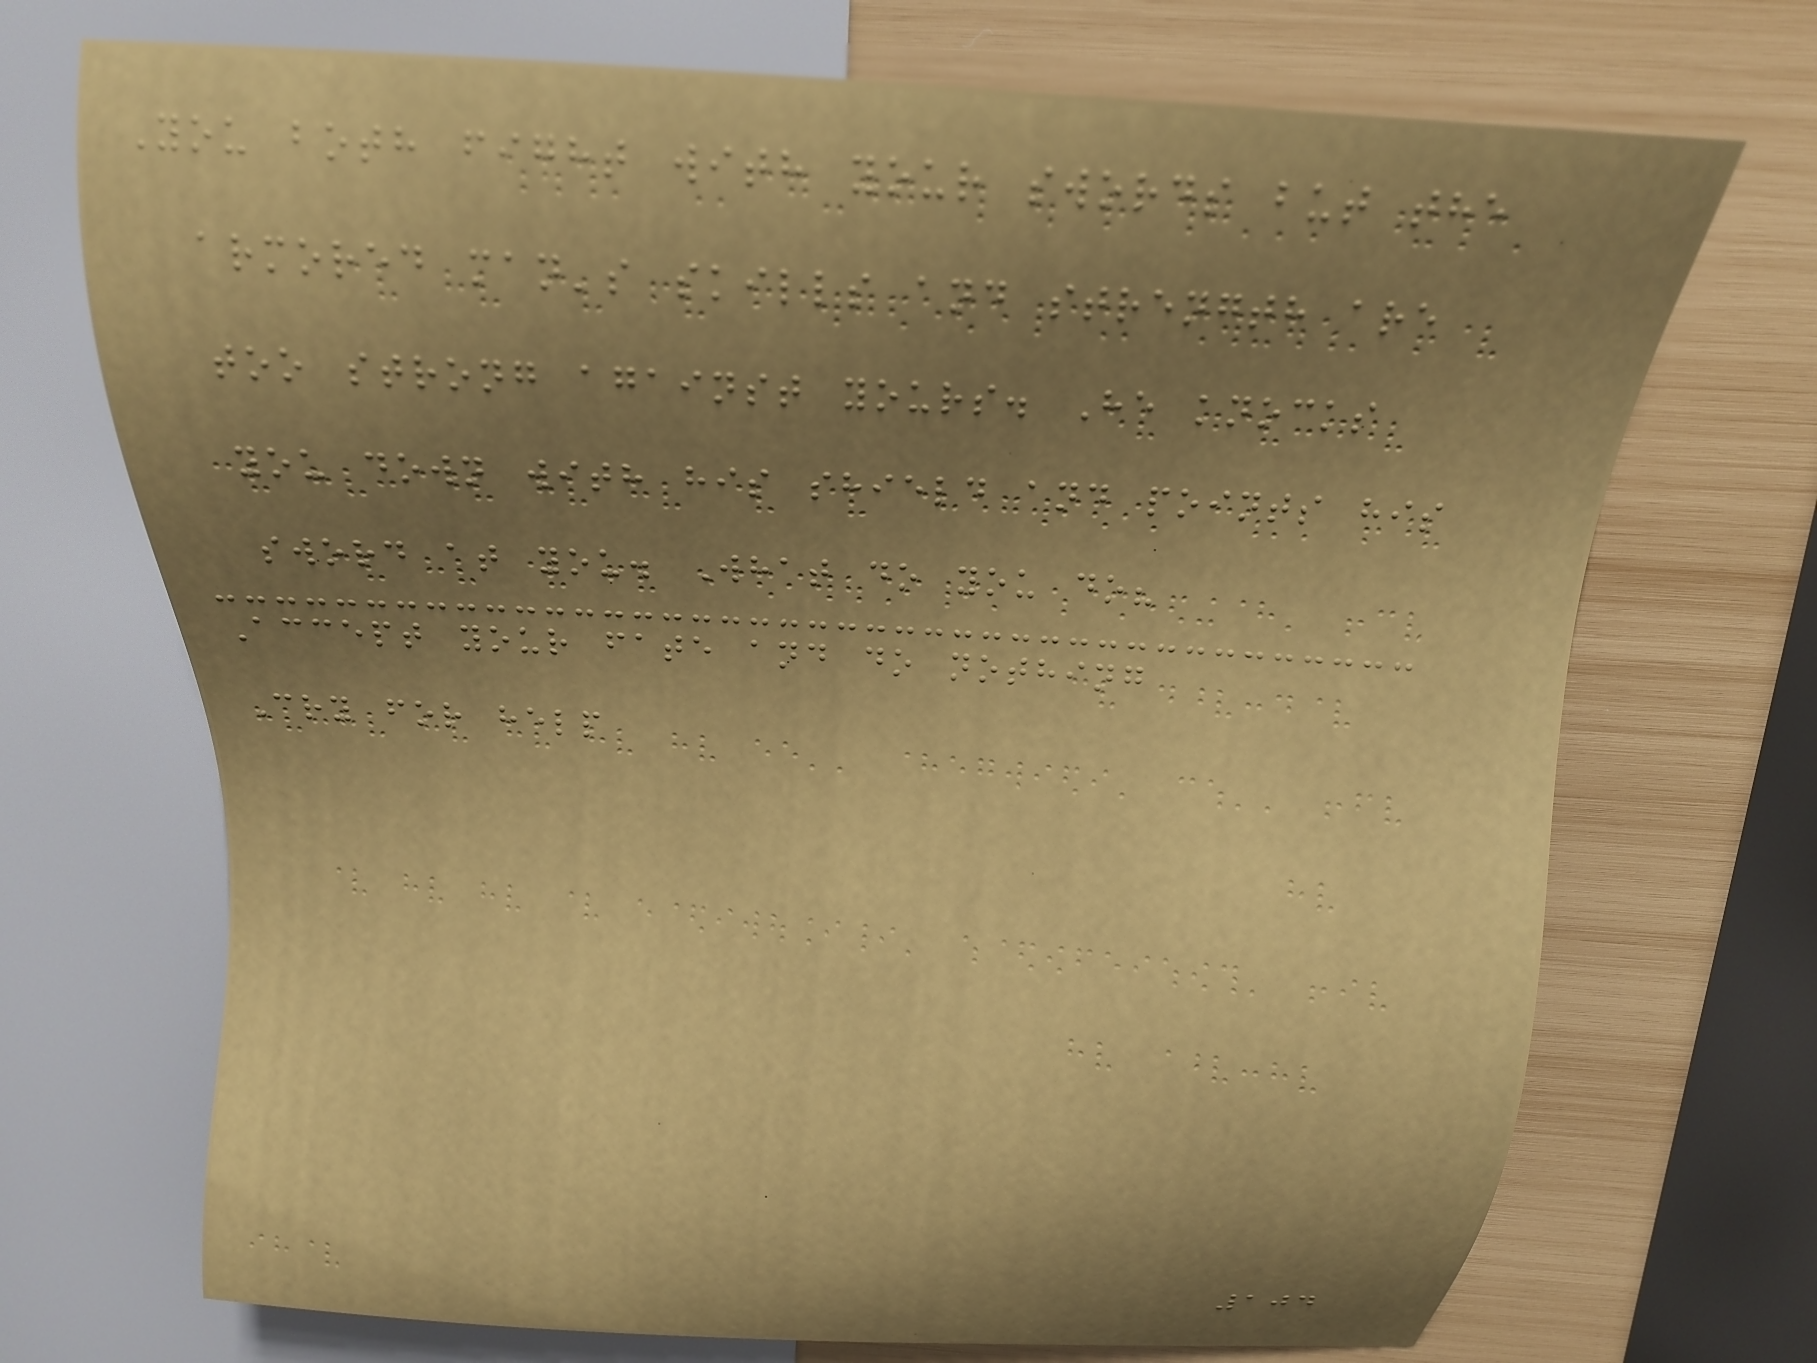You both fight with your swords but the
armored man's skills and strength are
too strong against yours. He knocks
you down with his shield and points his
sword at you. What do you do?
Accept your fate and do nothing
Cry for help
104
